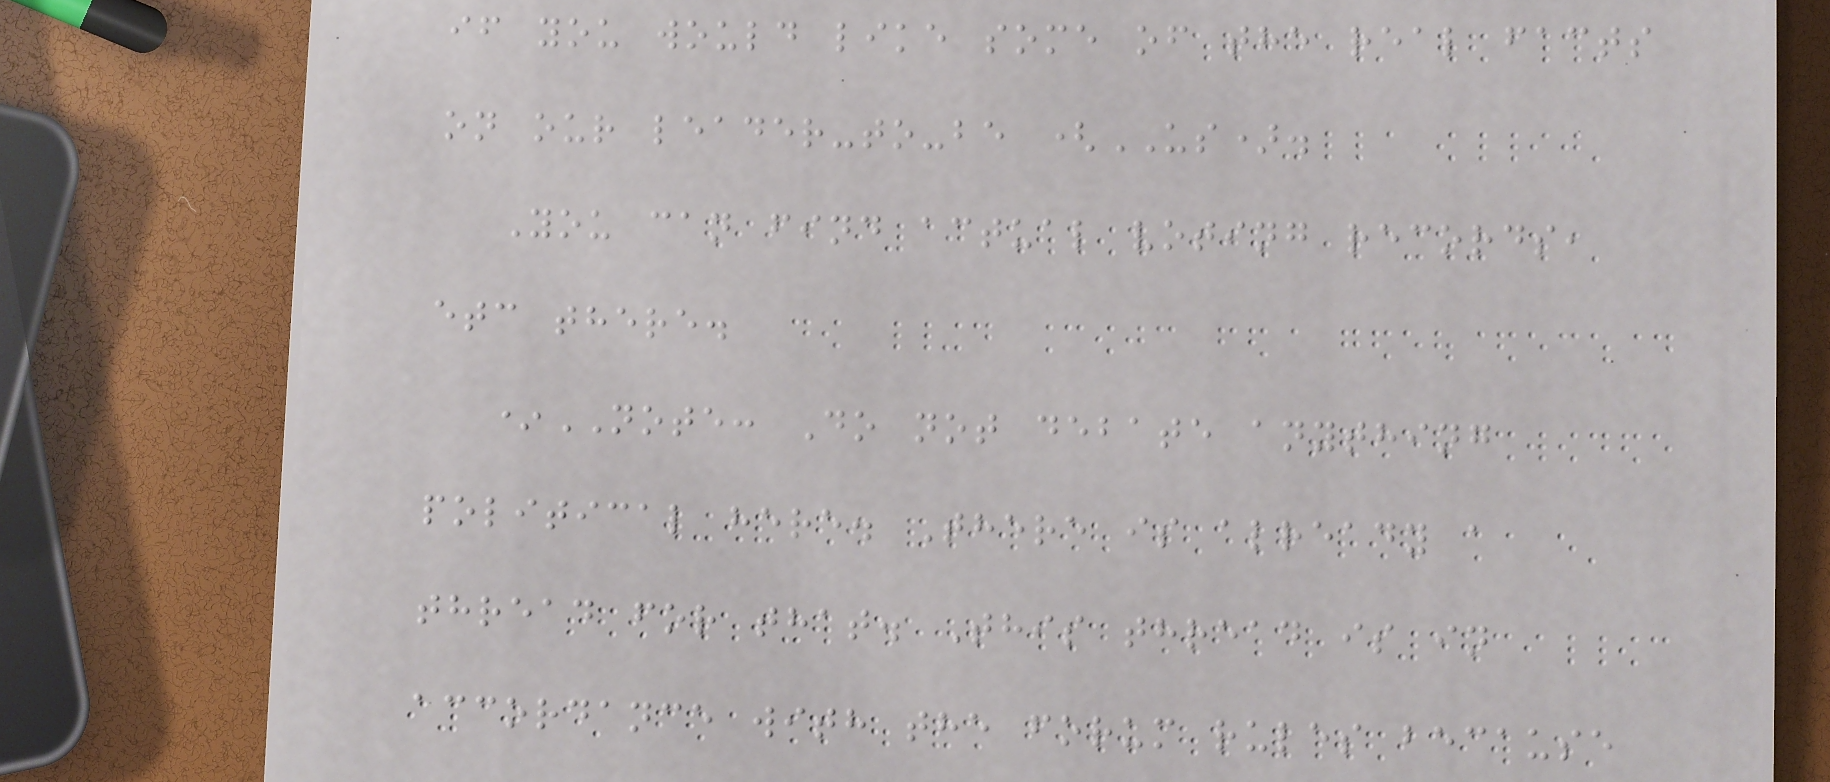if you would like some of the real facts
on our leader-to-be (US).
You can find actual voting records,
etc there.
*NOTE: Do not debate anything
political here. There is already a
thread for that. This thread is in
accordance with the forum rules because
